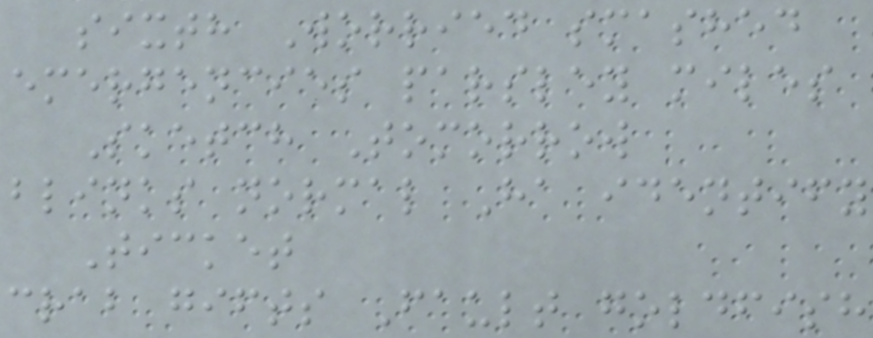sixth Worried smashed
emergencies parsley miles
Sketch Tomorrow
blinks normal Ha identify
Ticket
crab gifts Fault goldfish
